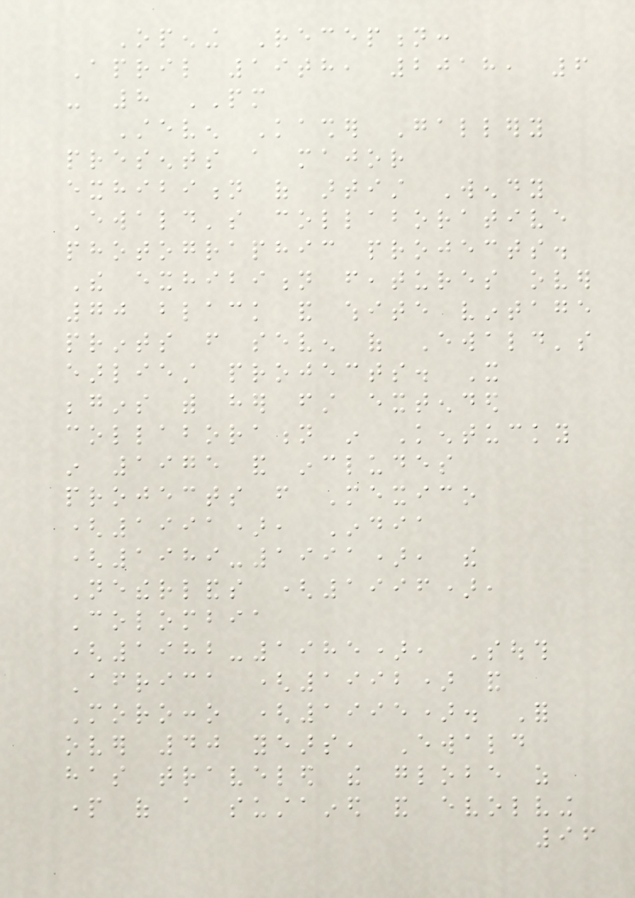Opening Reception:
April 19th, 2018, 6
- 8 PM
Steven Kasher Gallery
presents a major
exhibition of artist Wendy
Ewald's collaborative
photographic projects.
The exhibition features over
70 black and white vintage
prints from seven of Ewald's
earliest projects. It
begins with her first extended
collaboration in Kentucky
in 1975 and includes
projects from Mexico
(1991), India
(1989-1991), the
Netherlands (1996),
Colombia
(1982-1985), South
Africa (1992) and
Morocco (1995). For
over 40 years, Ewald
has traveled the globe as
part of a sustained and evolving
96
